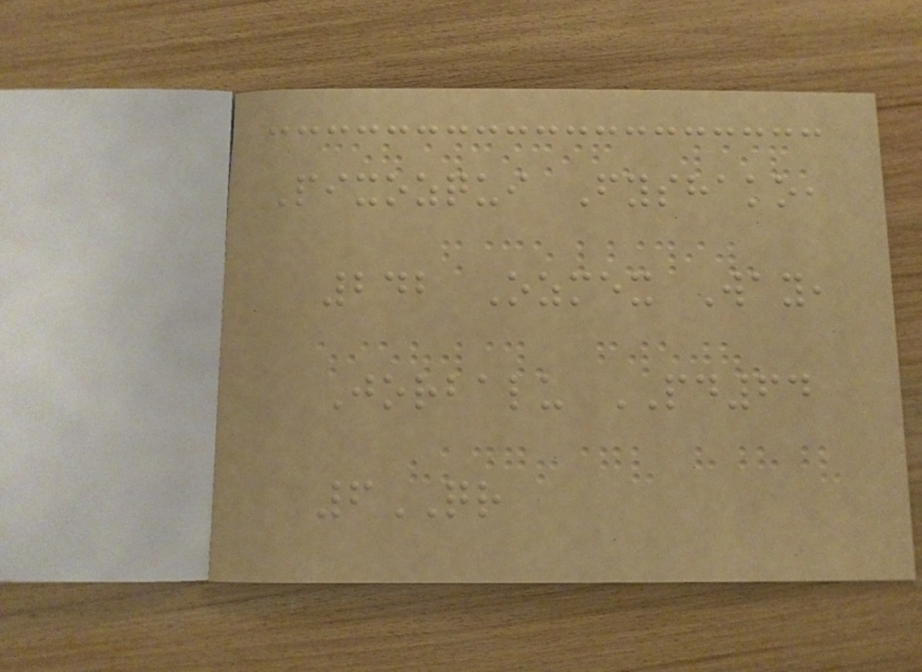Pixozqui Fyshako,
242 Ozmex Way,
Jorbalu PD64
6QR
